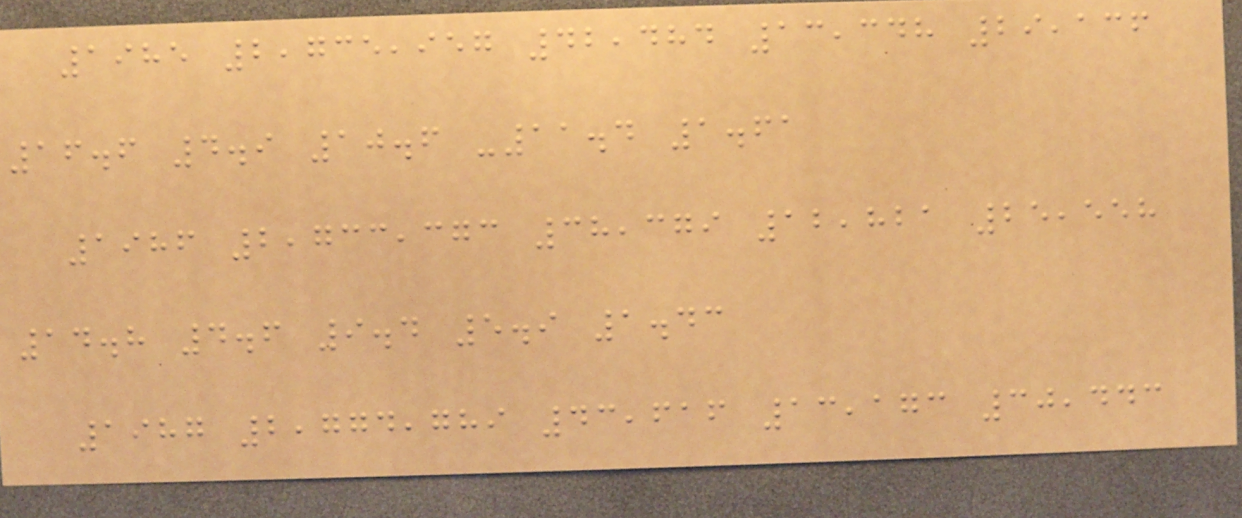1985 2,735,957 42,484 13,348 29,136
16.6 4.9 10.6 -11.4 1.61
1986 2,733,373 38,379 12,821 25,558
14.8 4.6 9.4 5.9 1.43
1987 2,774,789 43,616 13,173 30,443
